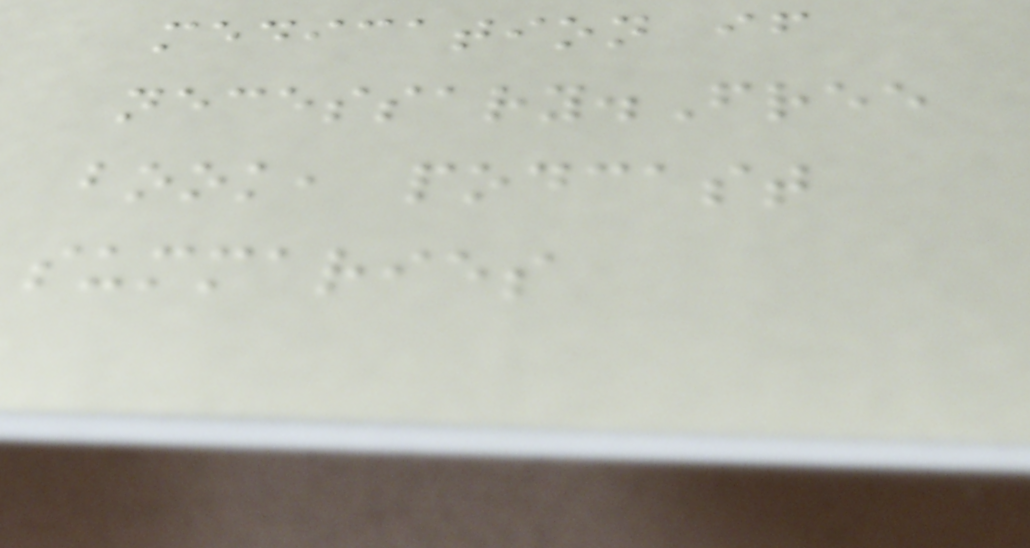medication if
necessary.Free
book, podcast
summaries
